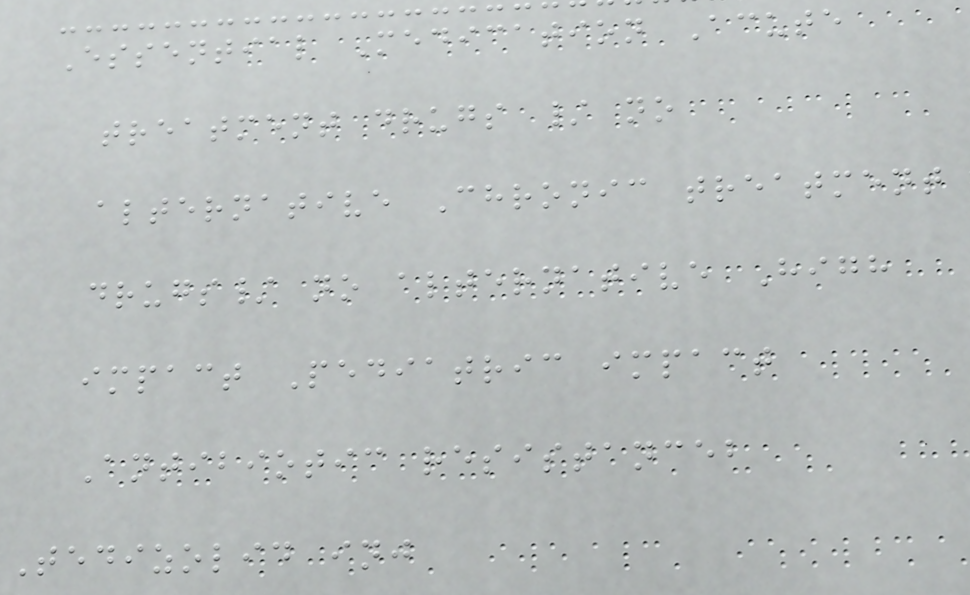Essential Medication Acute
treatment drugs / no
alternative Chronic treatment
drugs/ no alternative High
impact Pediatric impact
Antibiotic resistanceb
Tedizolid inj
